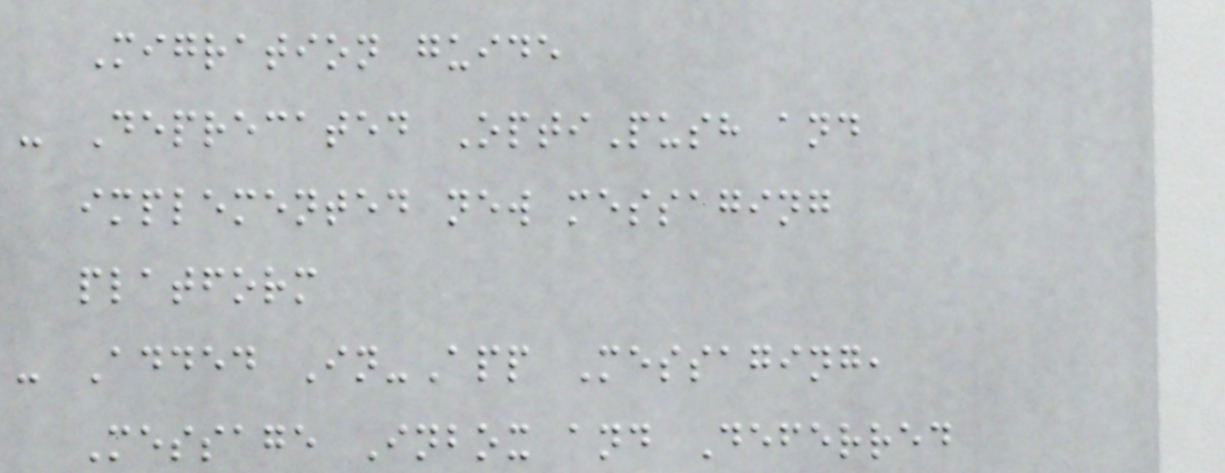Migration guide
- Deprecated OptiPush and
implemented new messaging
platform
- Added In-App Messaging,
Message Inbox and Deferred
